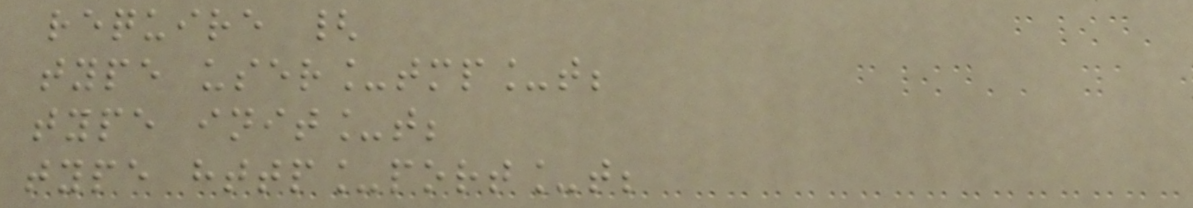require {
type user_tmp_t;
type init_t;
type http_port_t;
